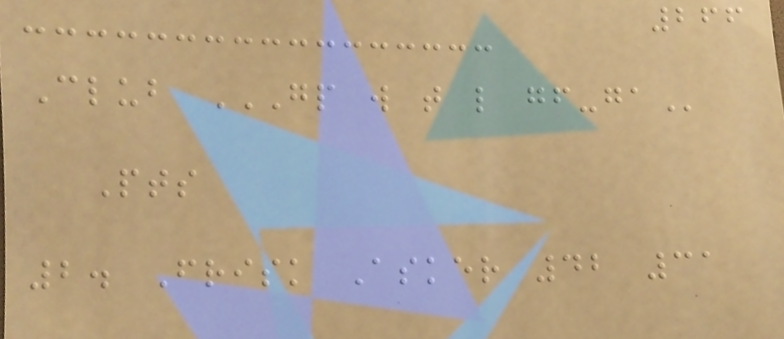266
Club GP W T L GF-GA
Pts
2. Frisk Asker 42 31
